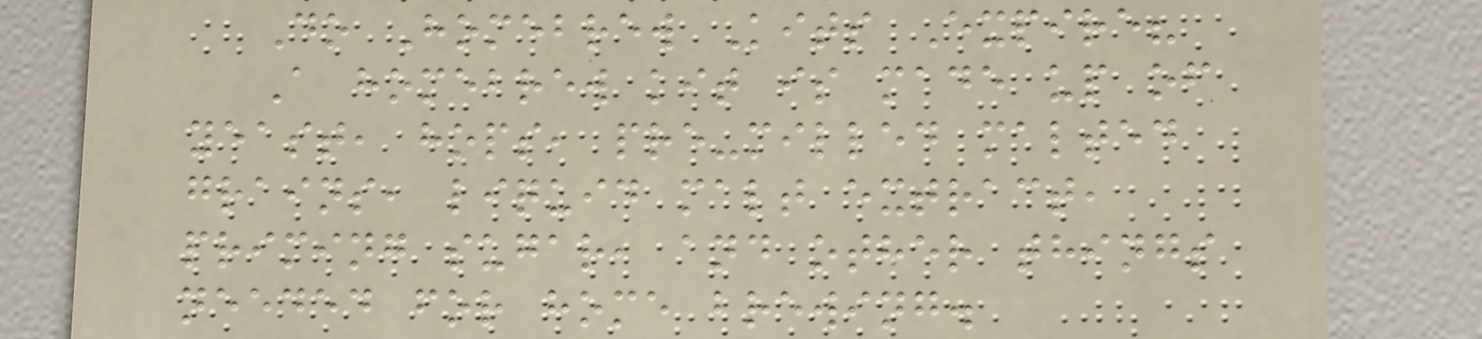Do Homebrew Kits Expire?
A homebrew kit is made up of
yeast, hops, pre-milled malted
grains, liquid malt extract,
priming sugar, and other things
needed for home brewing.
